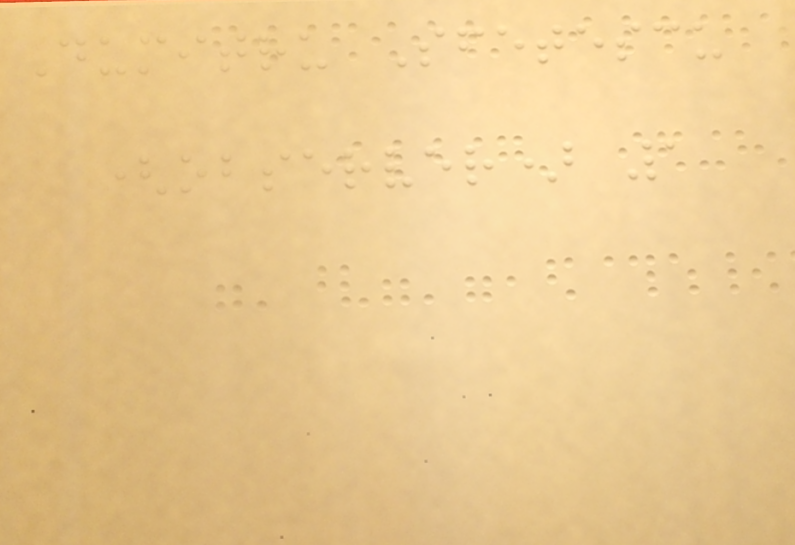Dumitru Sfetescu
(observer) 1
